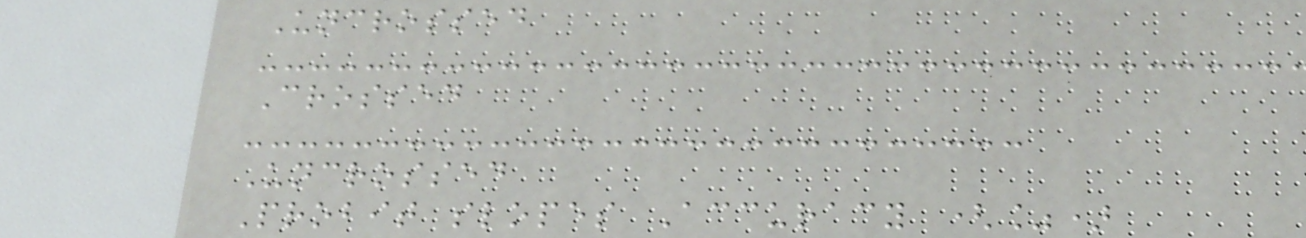Uncrossed
Crossed
Uncrossed
Probit slopes Accuracy (%)
